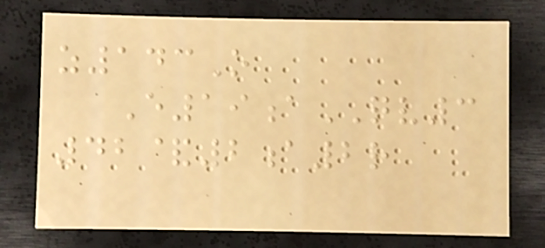z143O
E19aQV3
42&2a2r
